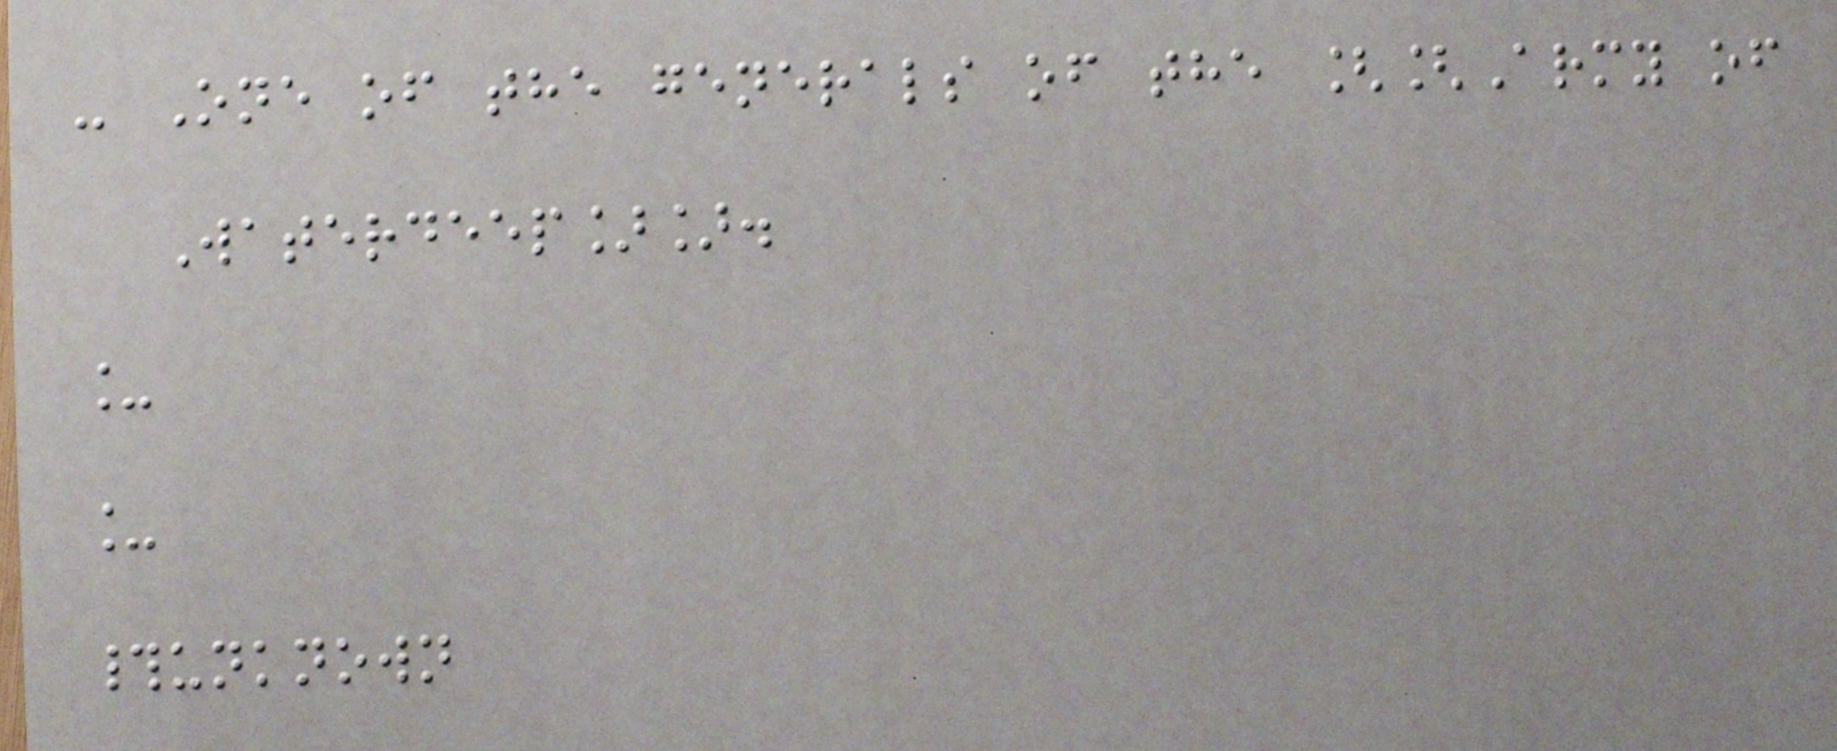- One of the generals of the [[Army of
Waterdeep]].
_
_
#unknown
